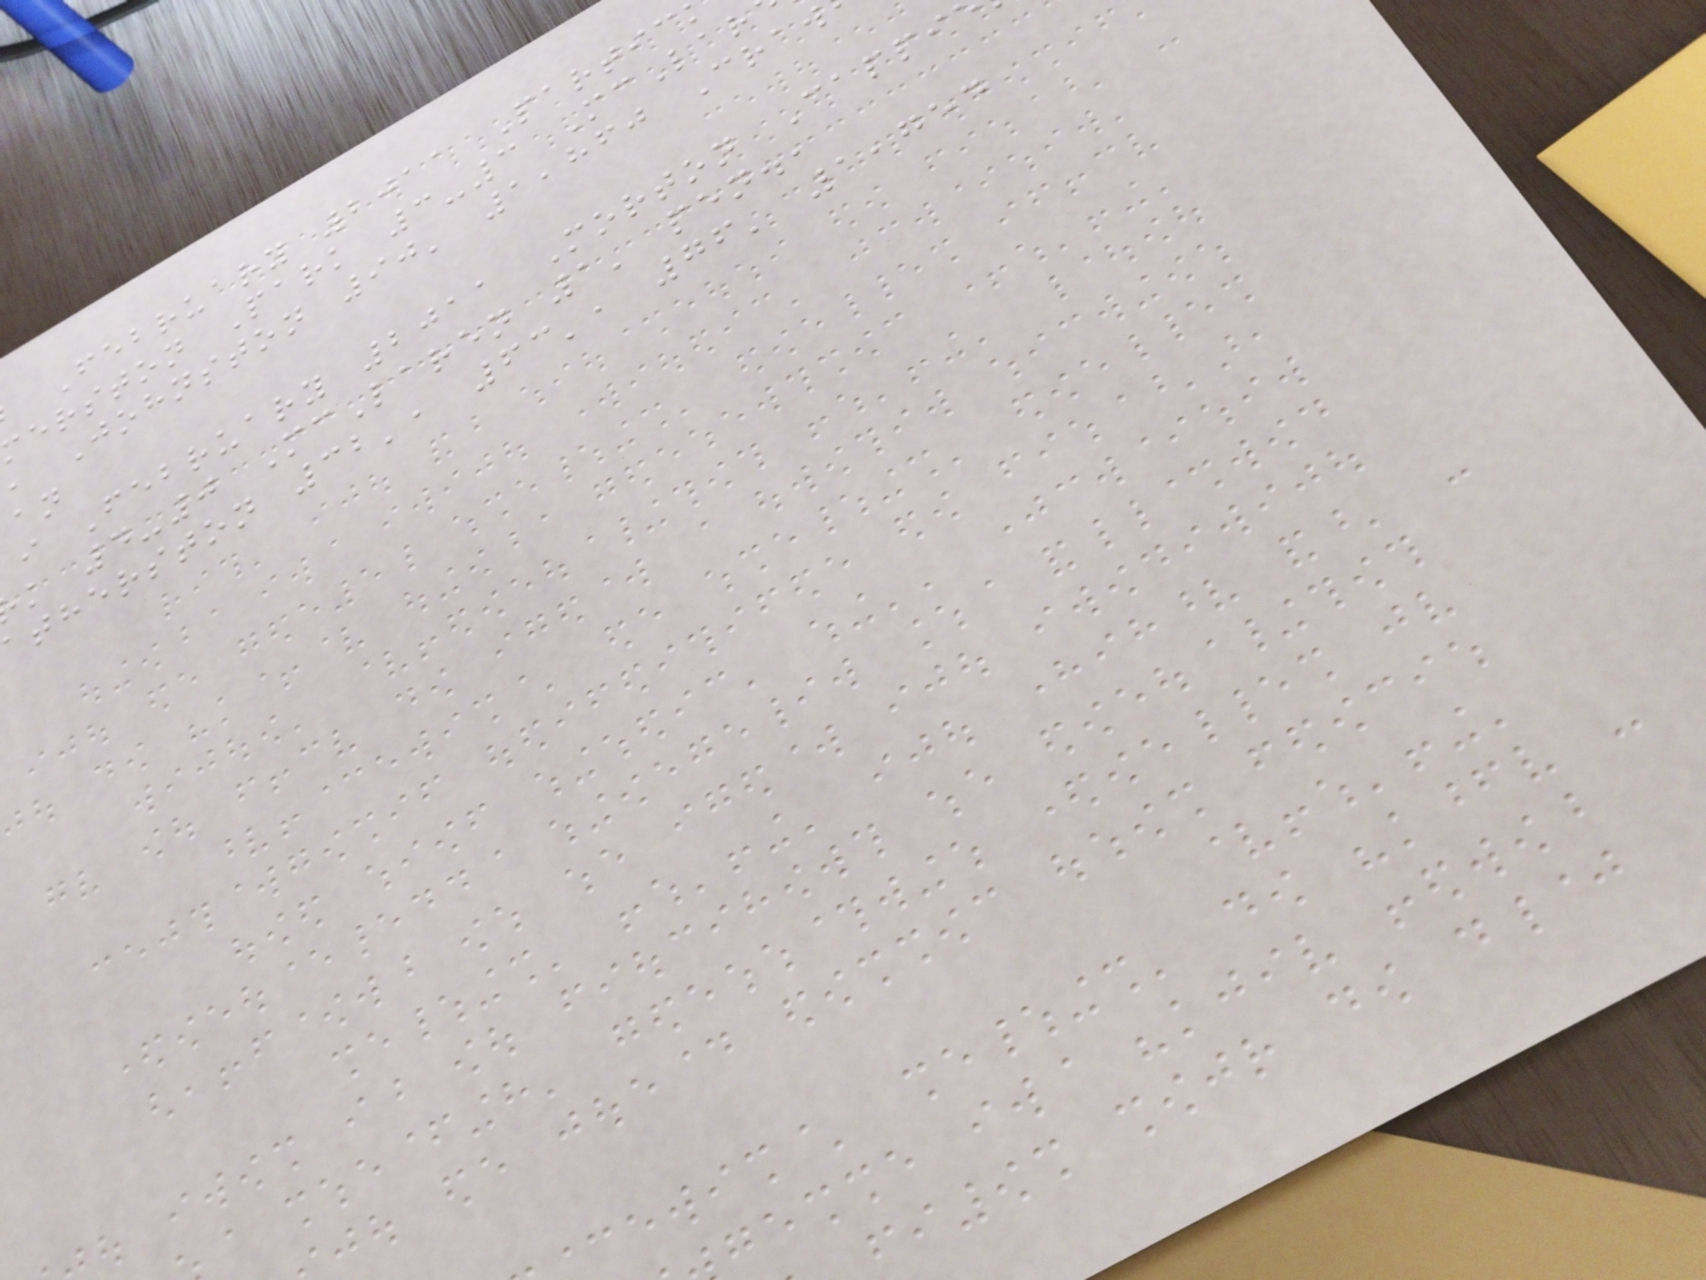February 2011 Partic
merston Park 3-3 McLar
, Johnston 90' 1,860 Craw
i February 2011 Morton Cappi
k 4-0 McLaren 1' pen.,
atherston 32', 63', 76' 1,754
